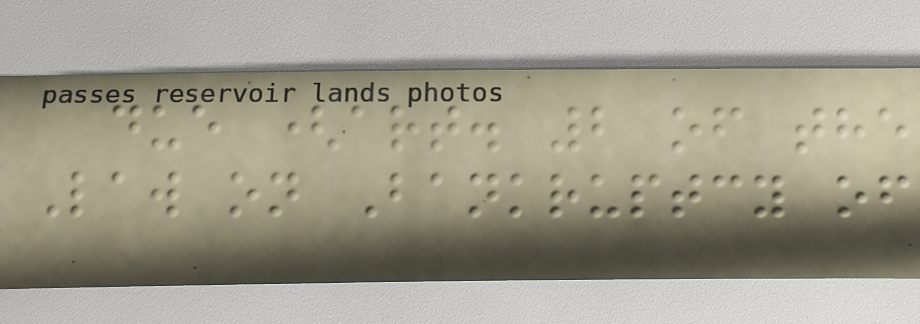due (art. 2 of the
Law on Bankruptcy of
